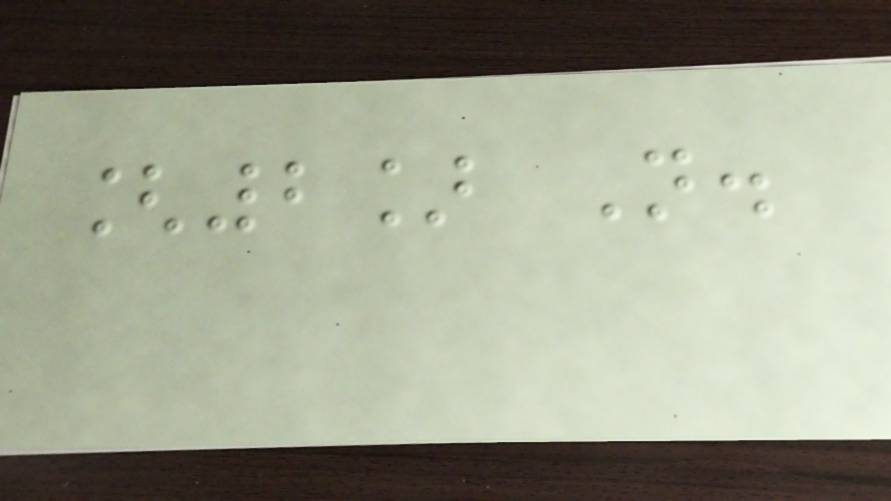[2] N.
